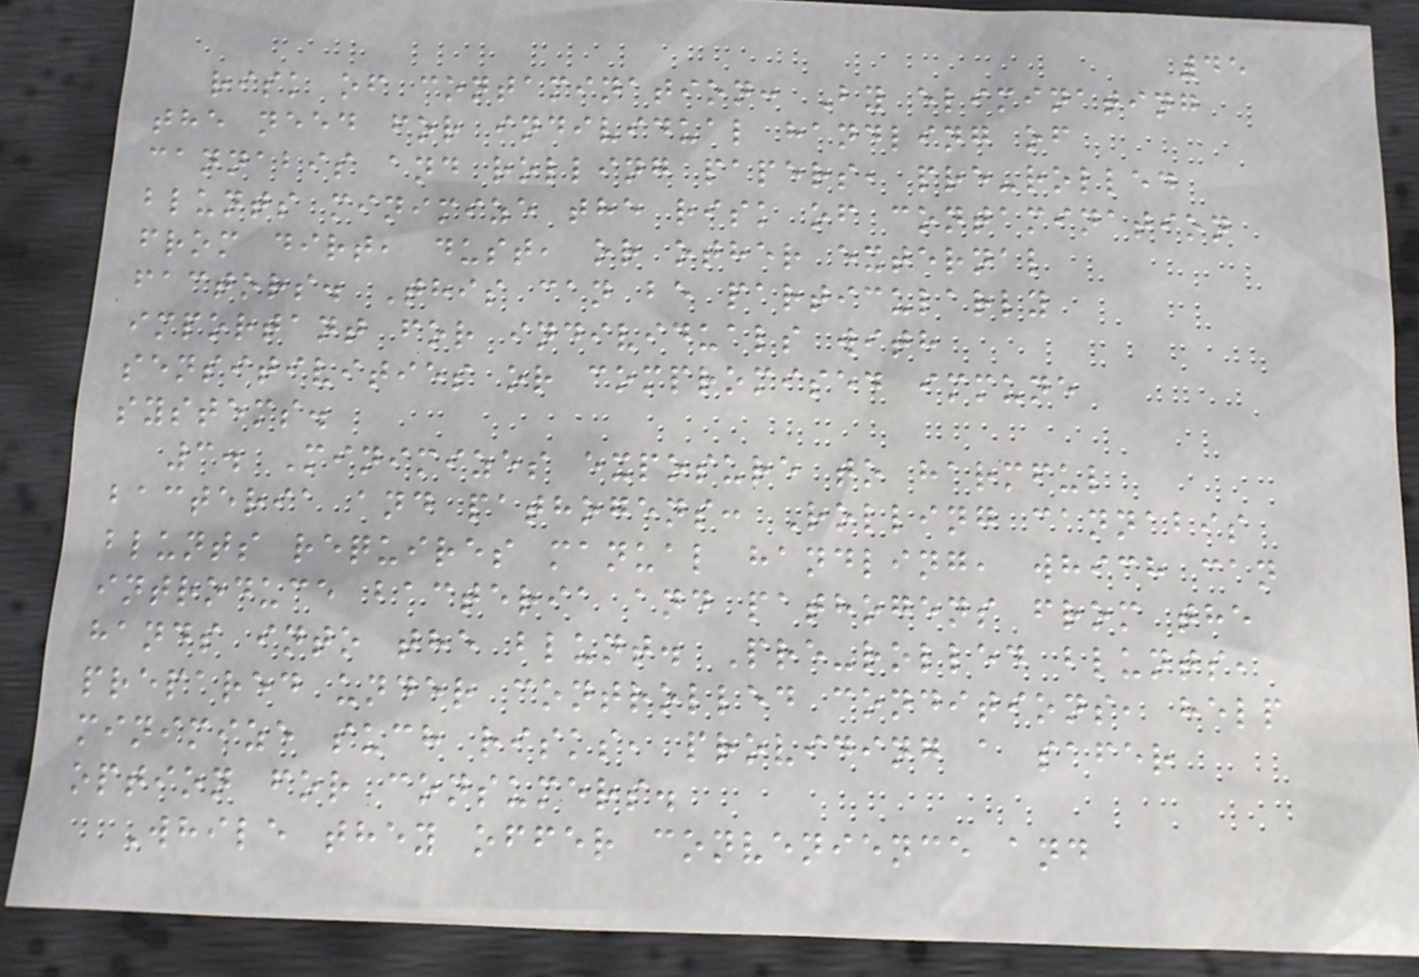45
risk of contamination: By eliminating
the need for individual handling of
cannabis and rolling papers, pre-rolled
blunts minimize the risk of contamination
from dirt, dust, or other external
factors. This can be particularly
important for individuals with
sensitivities or compromised immune
systems.
3. Minimizes exposure to harmful
bacteria and pathogens: Rolling cannabis
blunts requires manual handling, which can
introduce bacteria and pathogens from the
hands into the blunt. Pre-rolled blunts,
prepared under controlled conditions, help
minimize such risks, providing a safer
option for consumers.
While they offer convenience and
